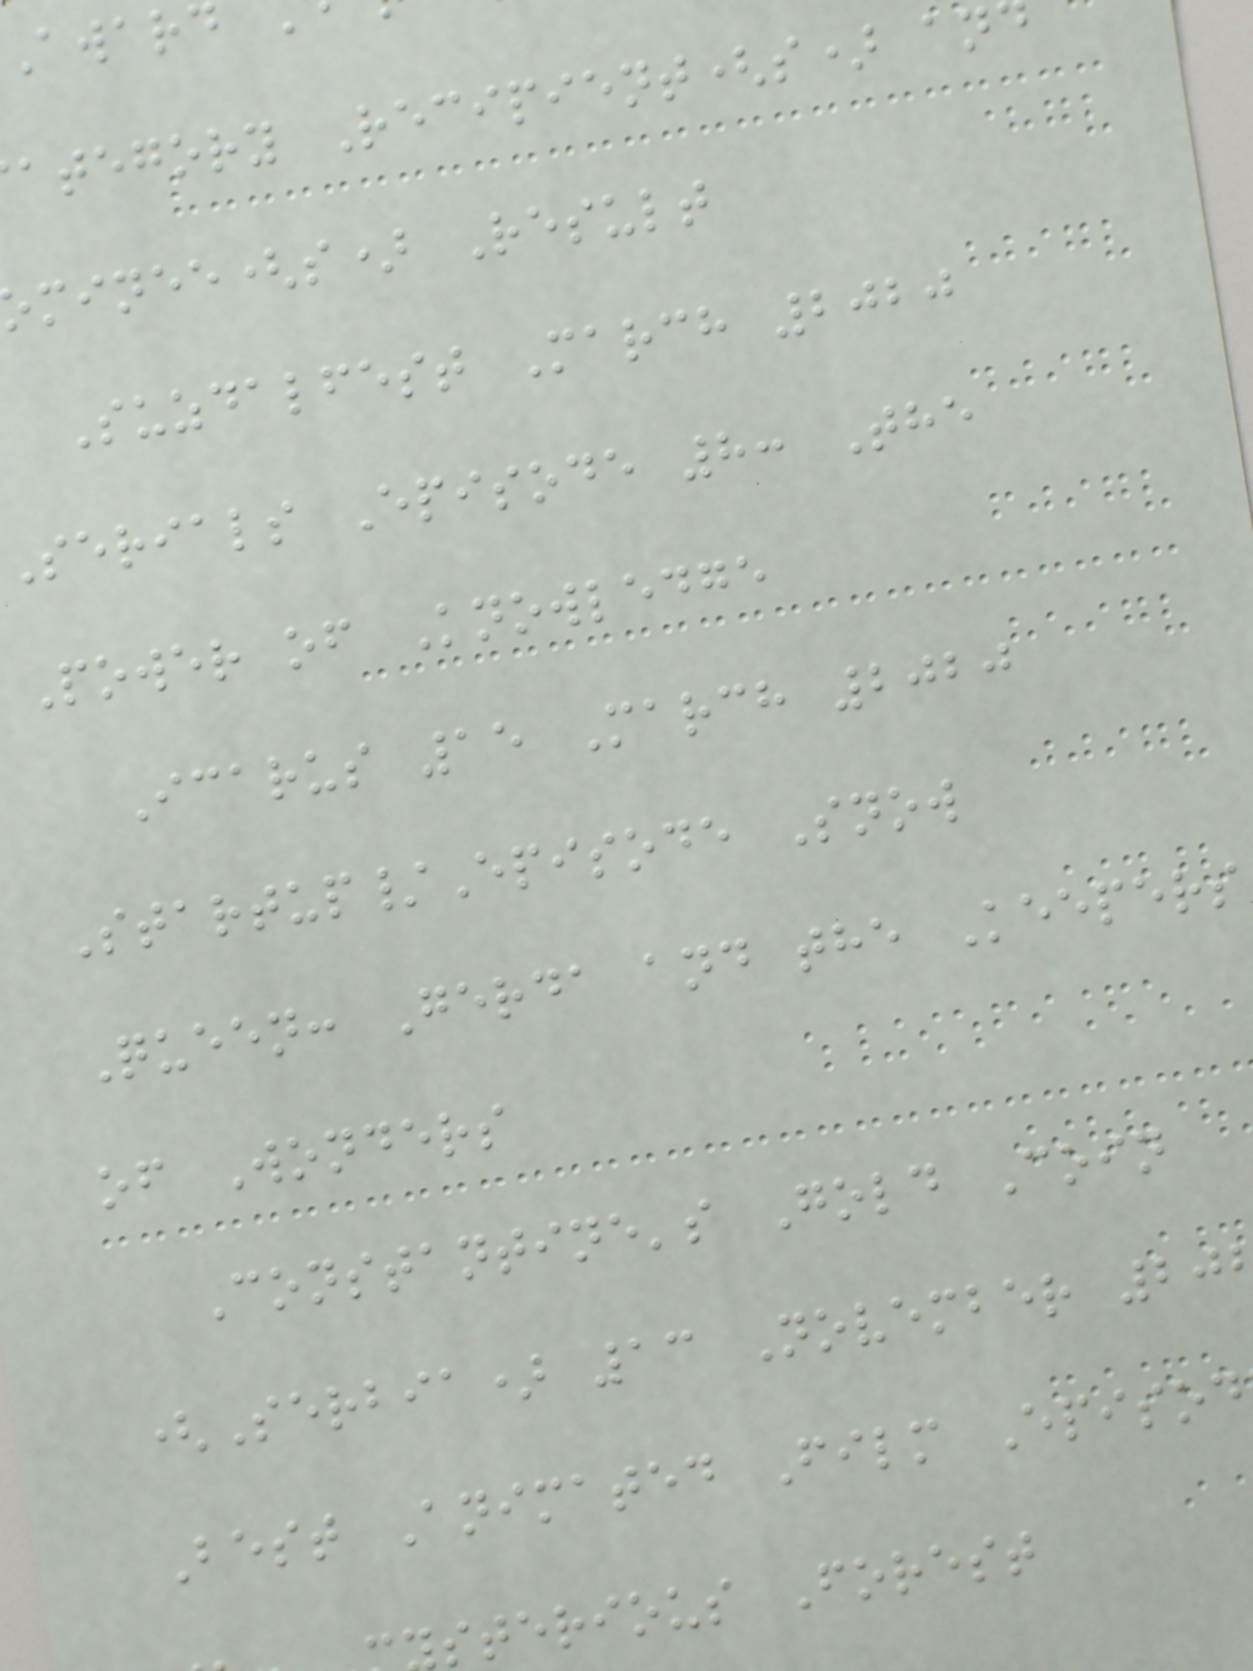ategory Recipient(s) an
minee(s) Result
Suzdalfest March 2020
Serials Episode 8: The
Power of Knowledge
Icarus 15 March 2020
Startup/Episode Snow
Queen: Gerda and the Keepers
of Wonders
Constantine's Gold Coin
(Serbia) 13 November 20
Best Animated Film Episod
sterious Forest
